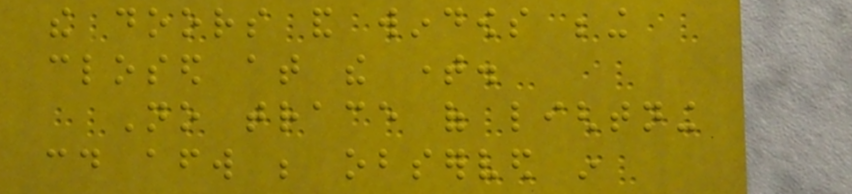the doors and windows being
closed at the time.
No trace of lightning
could afterward be observed in
